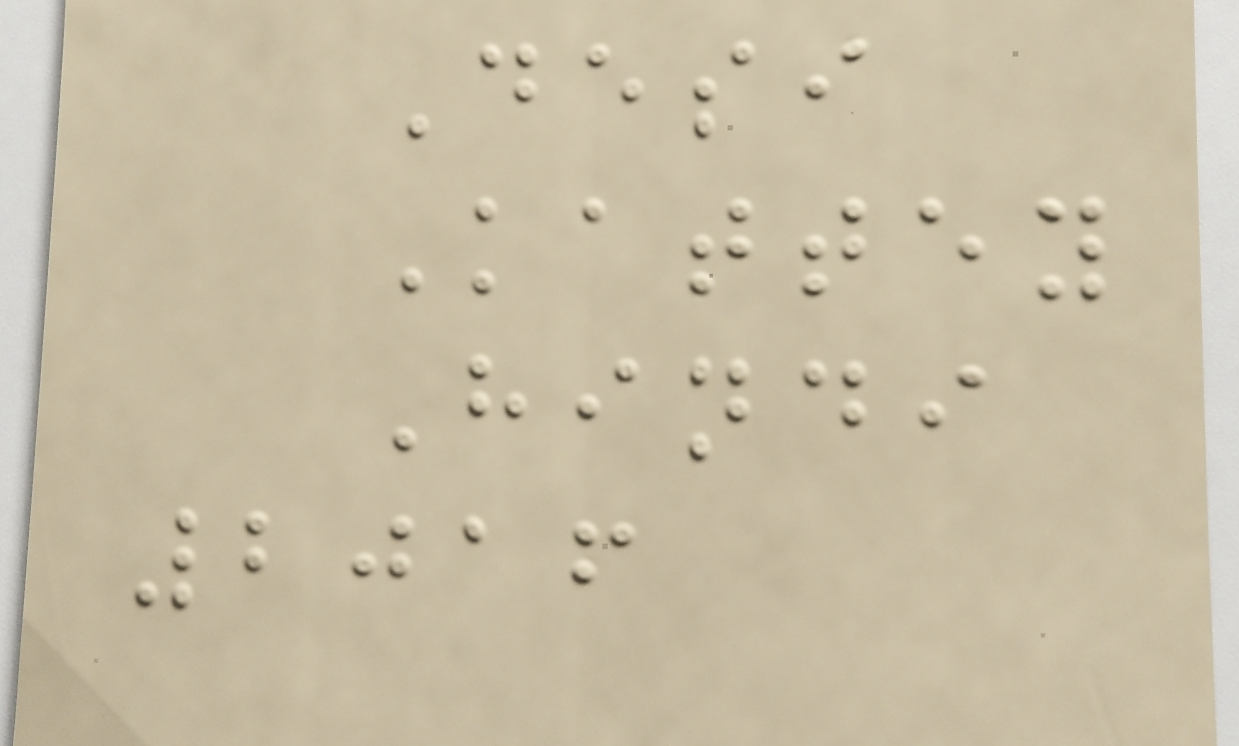Desi
Kattey
Hindi
2016
